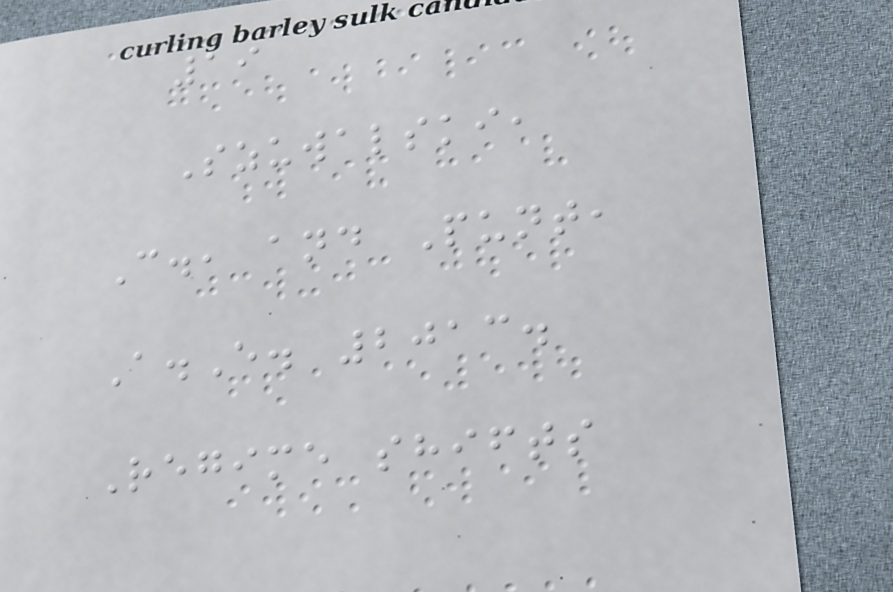19
Szuwalski,
C., and Punt,
A.E. 2013.
Regime shifts
